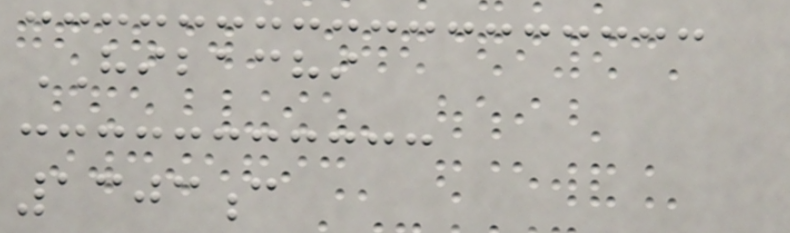HIBACHI
1303c
